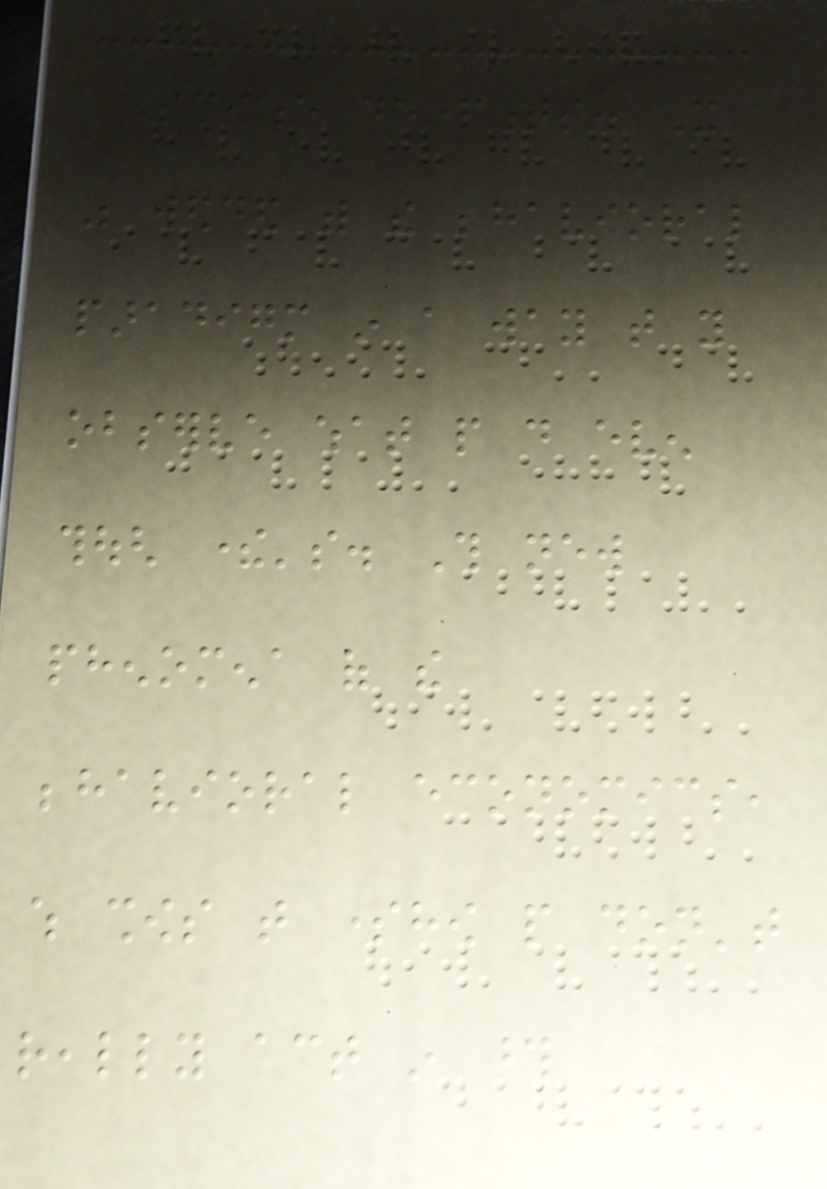science departments. It
was wedded with the behavioral
paradigm in a way that you
observe what people do even
though there's. This new
phenomena of the
behavioral economics,
which shows that somehow people don't
really act in those
